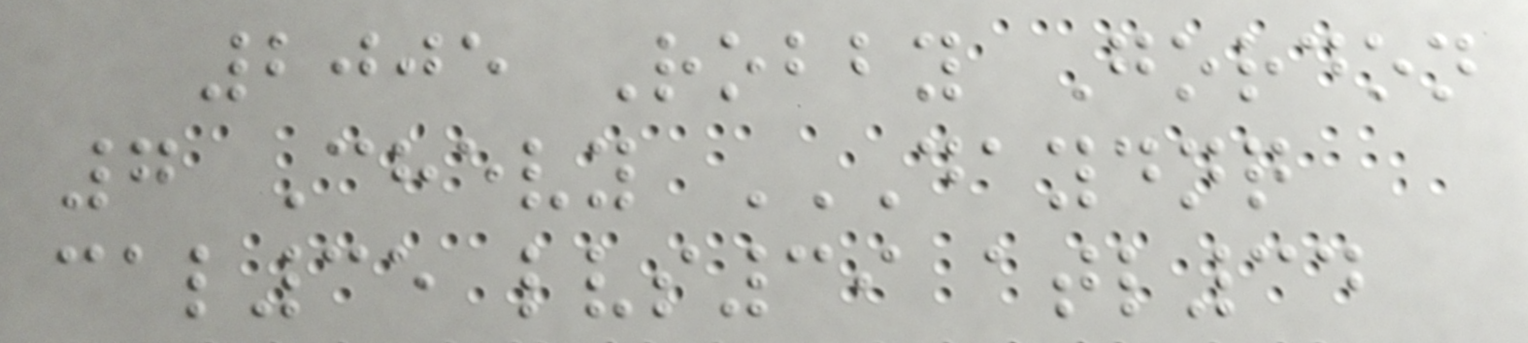2005 Robby Gordon
7 Chevy DAYDNQ
CAL35 LVS39 ATL34
